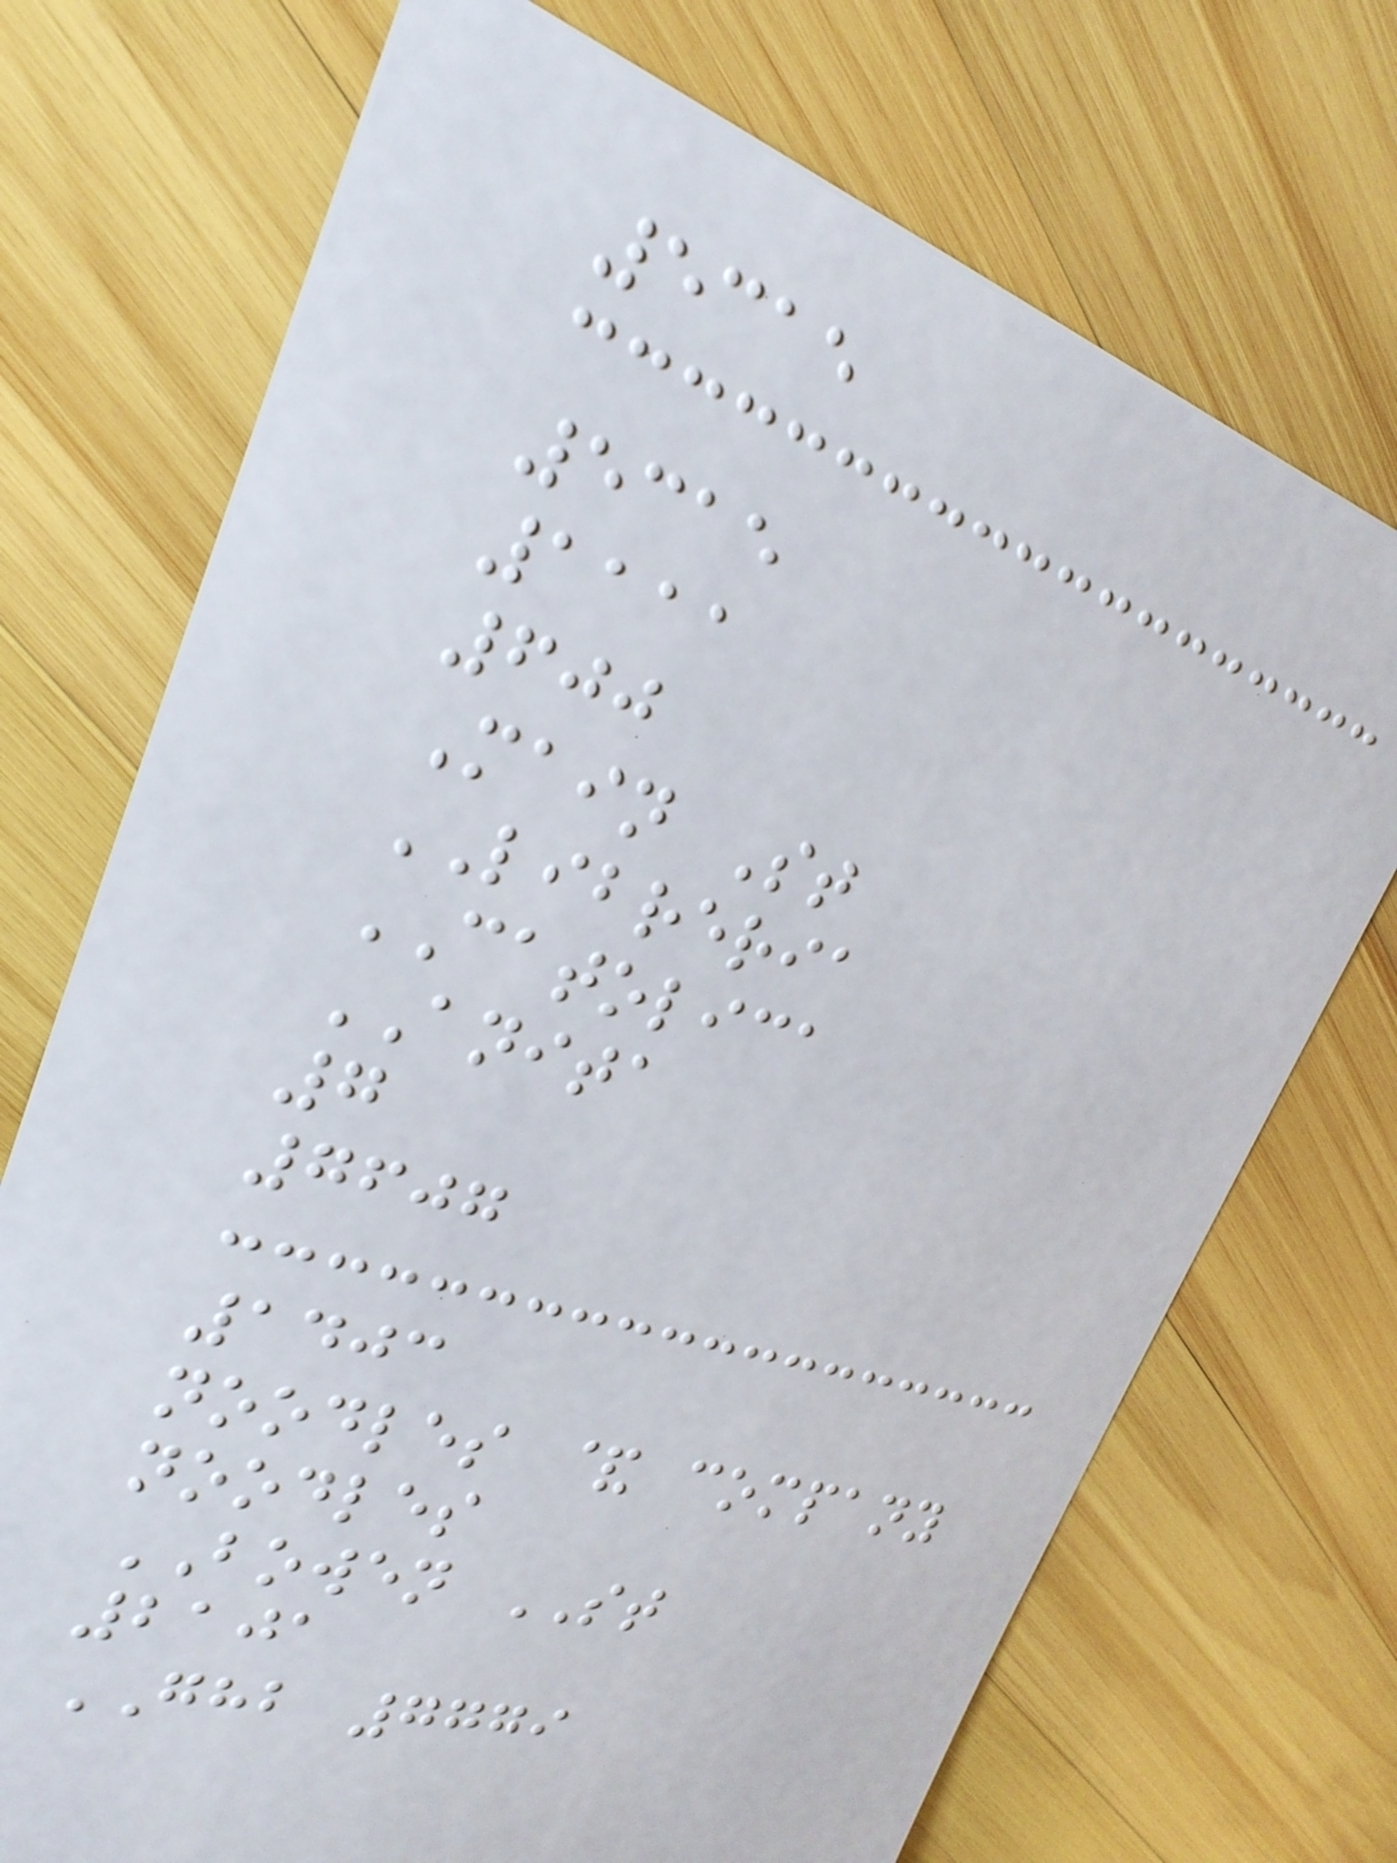5315
5315
1111
600
Main St
LIBRERIA
CATOLICA
ANITA
7
7607
1403
noodles & company
noodles
BOWEN ST
2101
GHB 7779
